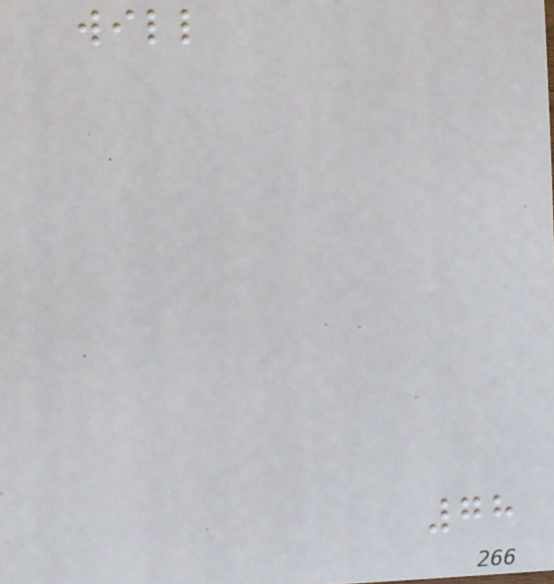will
78
